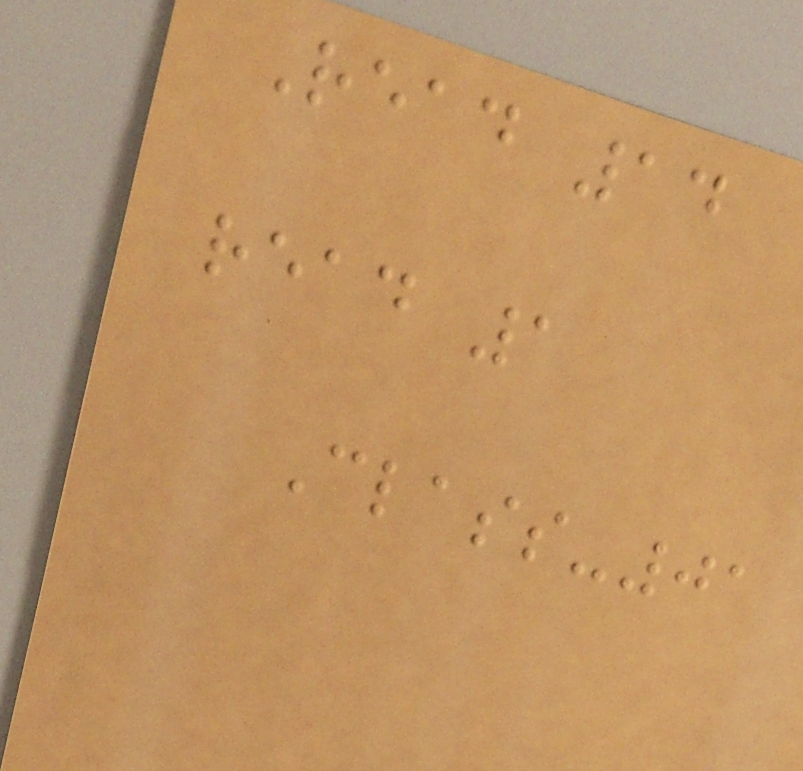Read 14
read 1
Class-01
